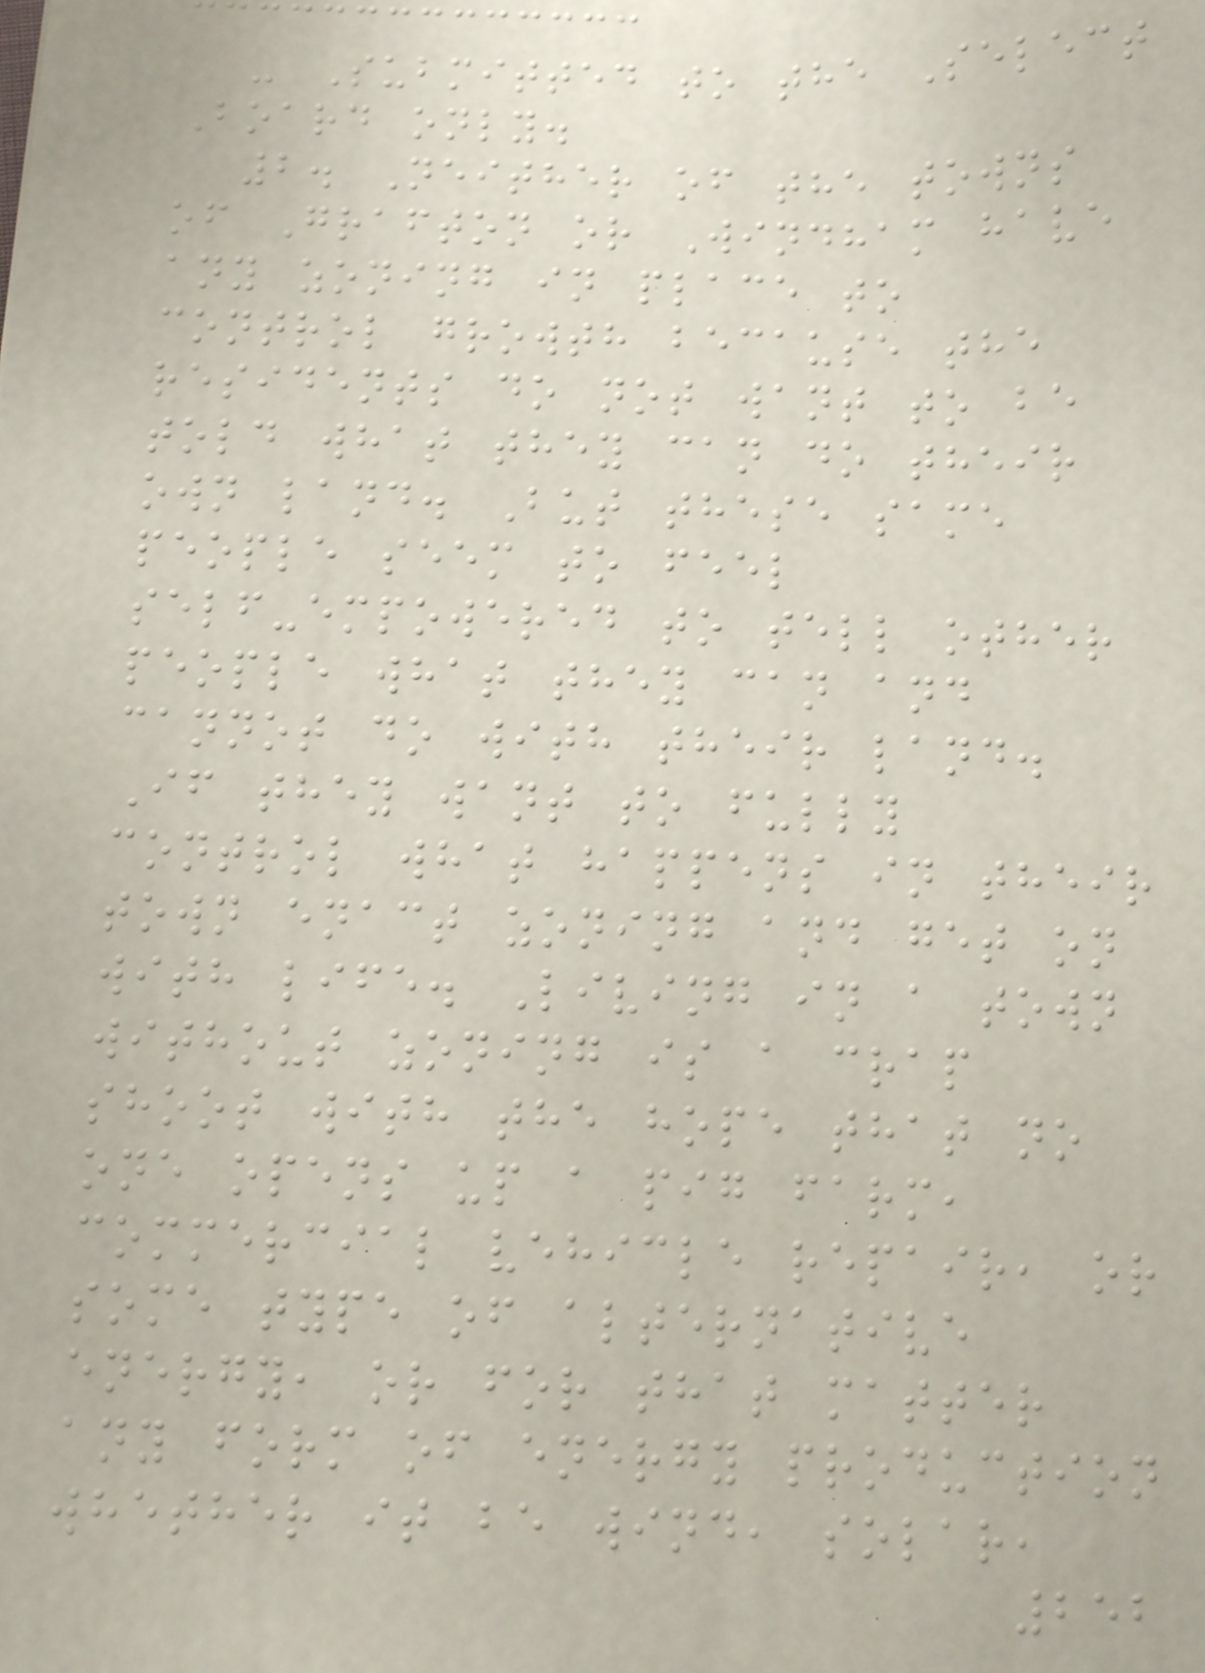- Submitted to the Select
Board only.
2. Neither of the towns
of Grafton or Windham have
any zoning in place to
control growth because the
residents do not want to be
told what they can do their
own land. But these same
people seem to feel
self-empowered to tell other
people what they can and
cannot do with their land.
If they want to fully
control what happens in their
town enact zoning and get on
with life. Living in a town
without zoning is a crap
shoot with the hope that no
one opens up a pig farm,
commercial vehicle repair, or
some type of alternative
energy, or for that matter
any form of energy production
whether it be wind, solar,
252
